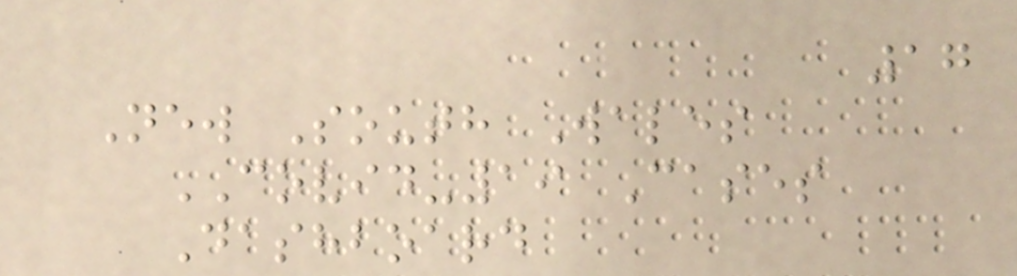17
New South Wales
COVID-19 Cases
Dashboard
